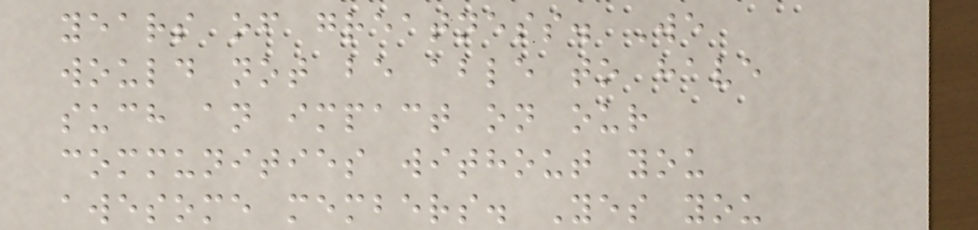years of greatness. We
would not be able to have
such an impact on our
communities without you
awesome members. Yes you
